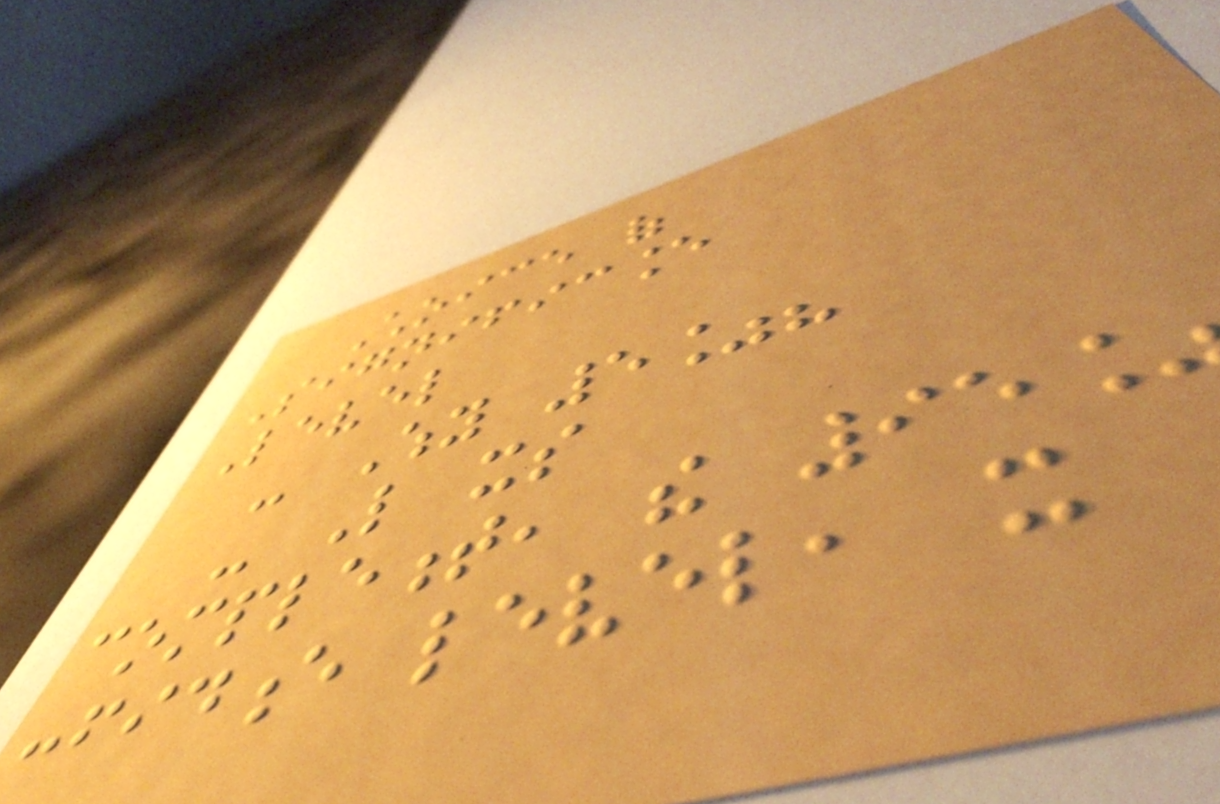Choice of
Significance
Level
- Why 5%?
- Like its
complement, the 95%
confidence level, it
